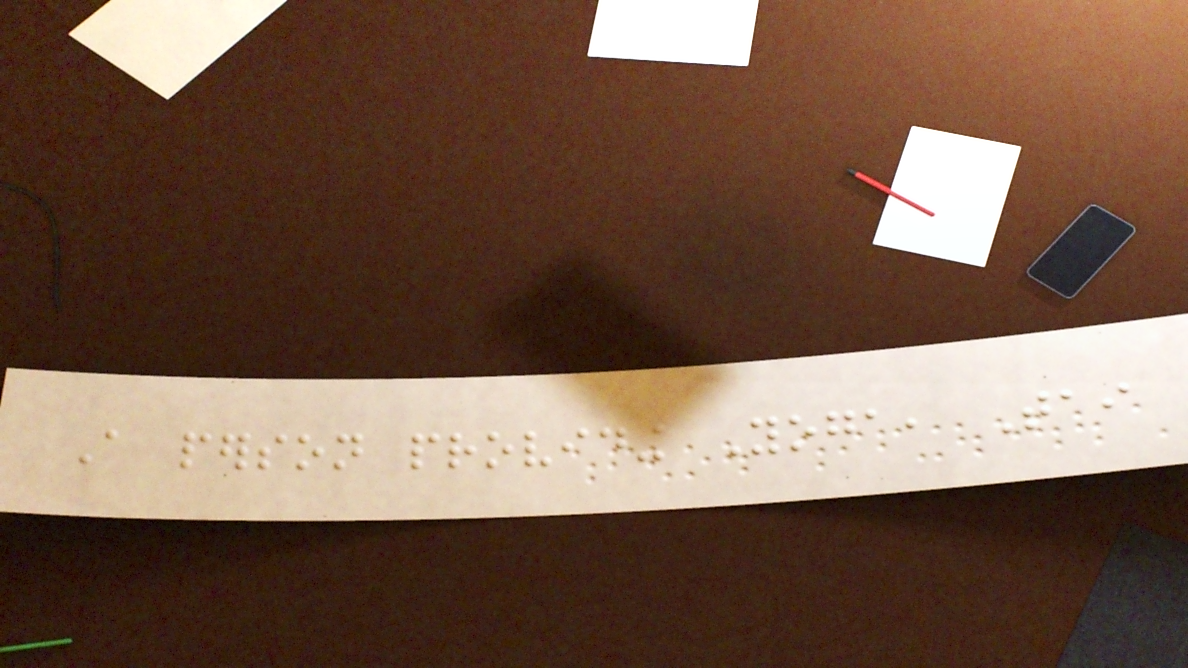A person providing Yoga, Tai
